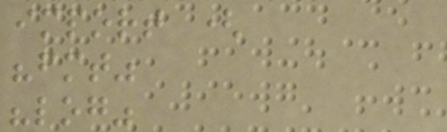import (
"fmt"
"log"
